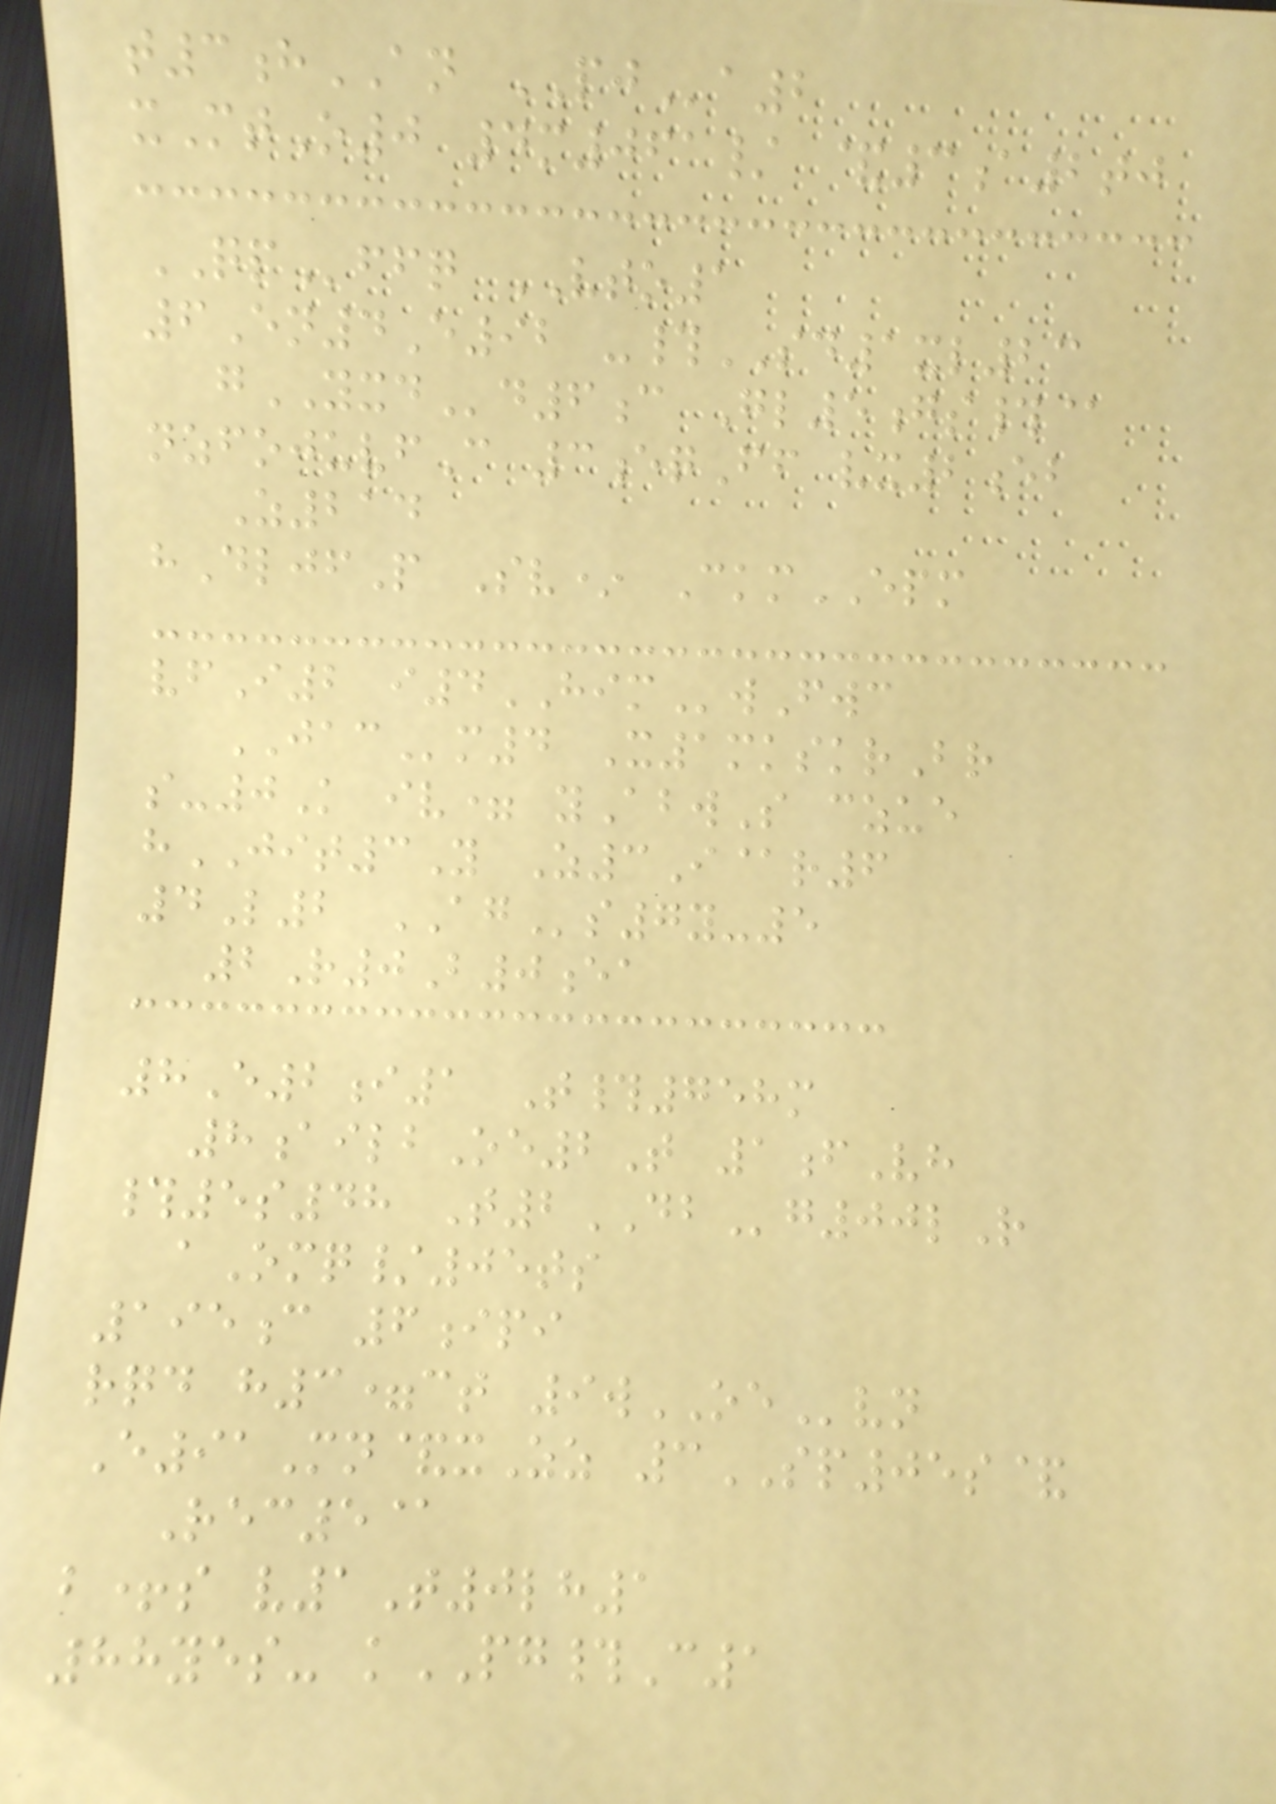t3hAN PJa2
xMtO0 4m061/ &3a2tj
QPffq VTO1
6En4E92 -#SD1xl23
gYXDd6c Gl5gs#@
nzfojuvfC 3eqFf vx2eb
Z214
hDljfP Sv* CkmEPM
vfI2 i4HIMwFwc
JACm4 X1mkskrBr
s-0K iv= yAbwS czue
hJIT3Y Z3I@r6
4L2 AGs7y-5
2R0B0ea
8E2i1 T#758m
8ailbOe2T 1fVh
#5s48 T2DBg00lR
aOmq/05ts
195c 6ipi
rqd h3=ct 9wOEvn
E91Mn&xZz 3SP05s&
Rec5@
b+s v1T0lh1
88yes- kPG#C1
